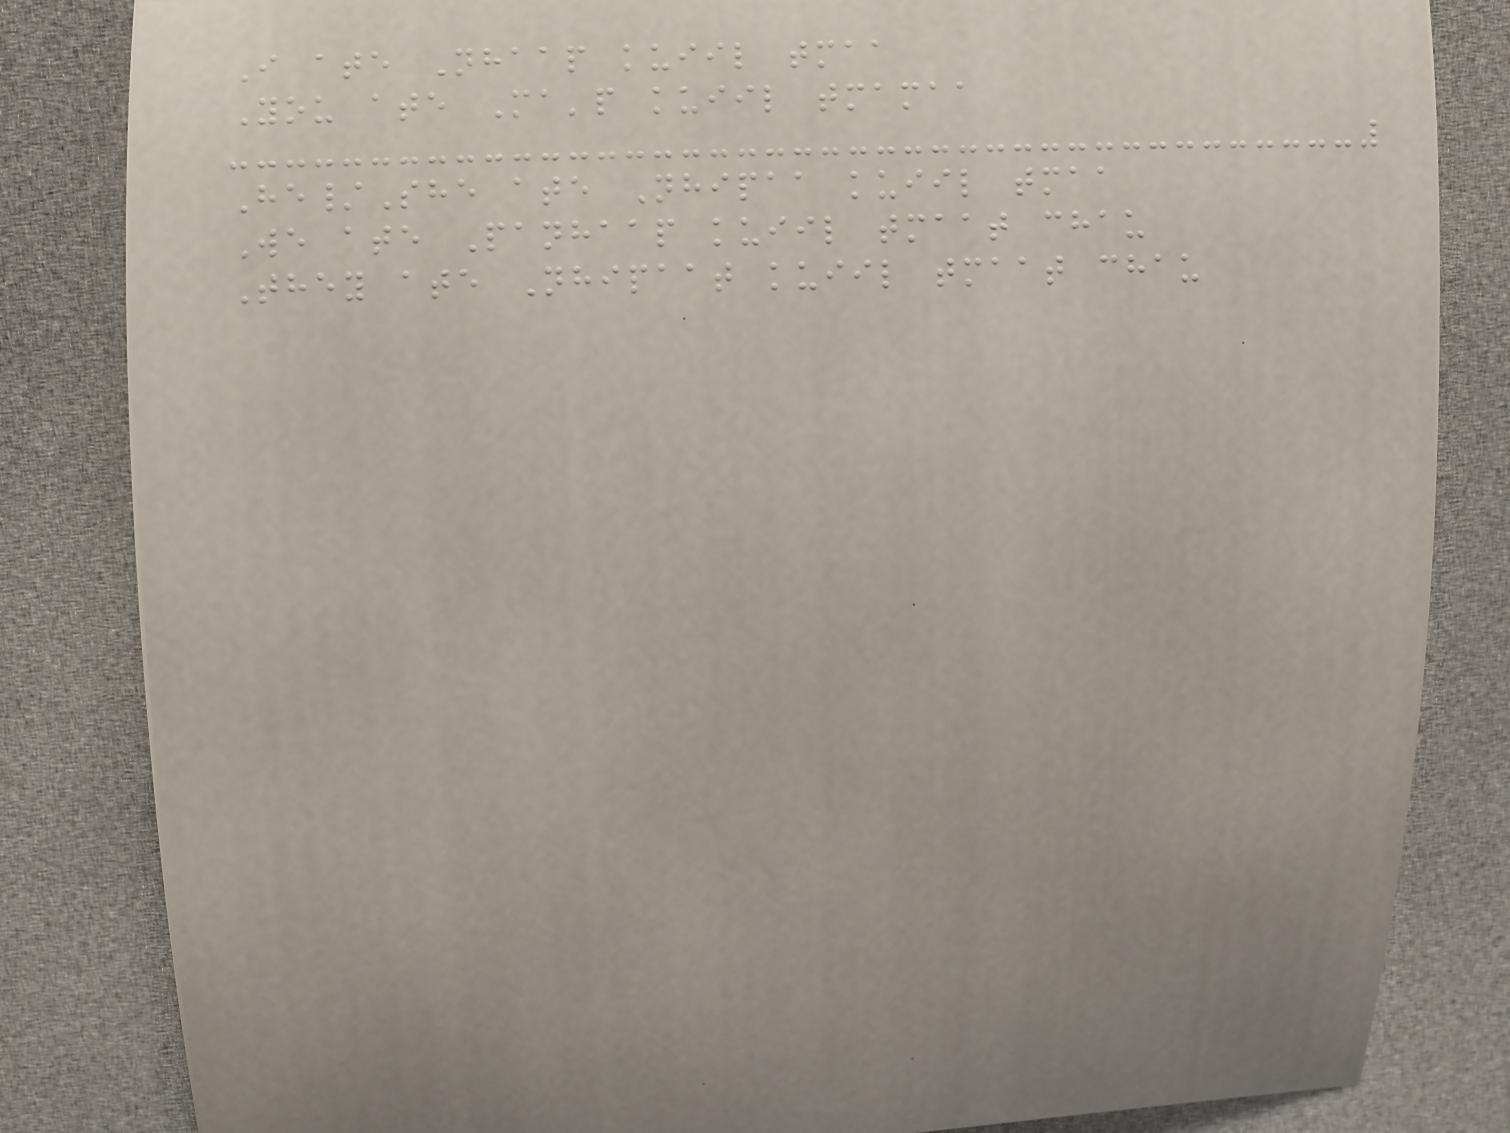I ate Nhaap kuiil tmaa
You ate Ma'p kuiil tmamaa
He/She ate Nhipaa kuiil tmaa
We ate Panhaap kuiil tmaat chau
They ate Nhipaat kuiil tmaat chau
